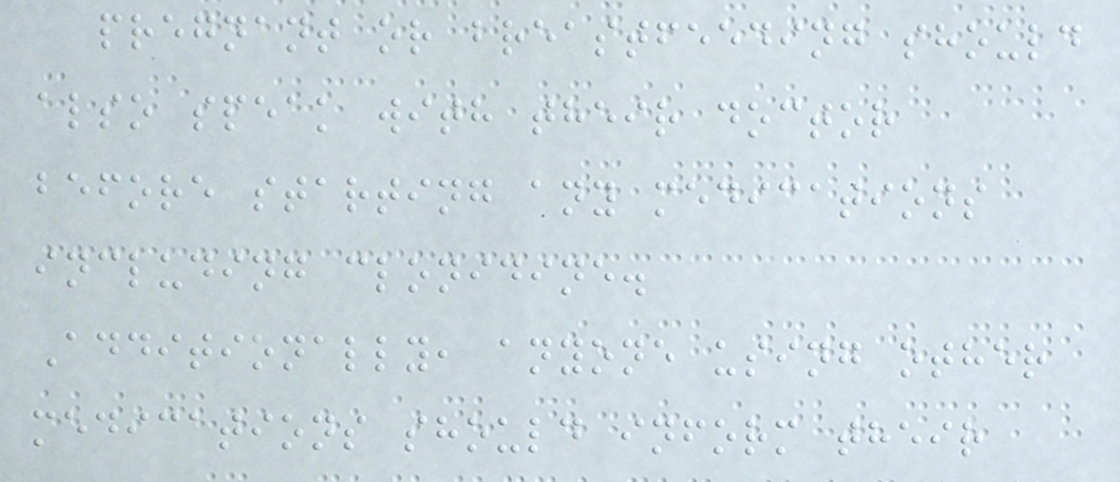pregnant or breastfeeding should
also speak with their doctor
before starting any medications
including clonidine.
Additionally, anyone using other
medications should inform their
